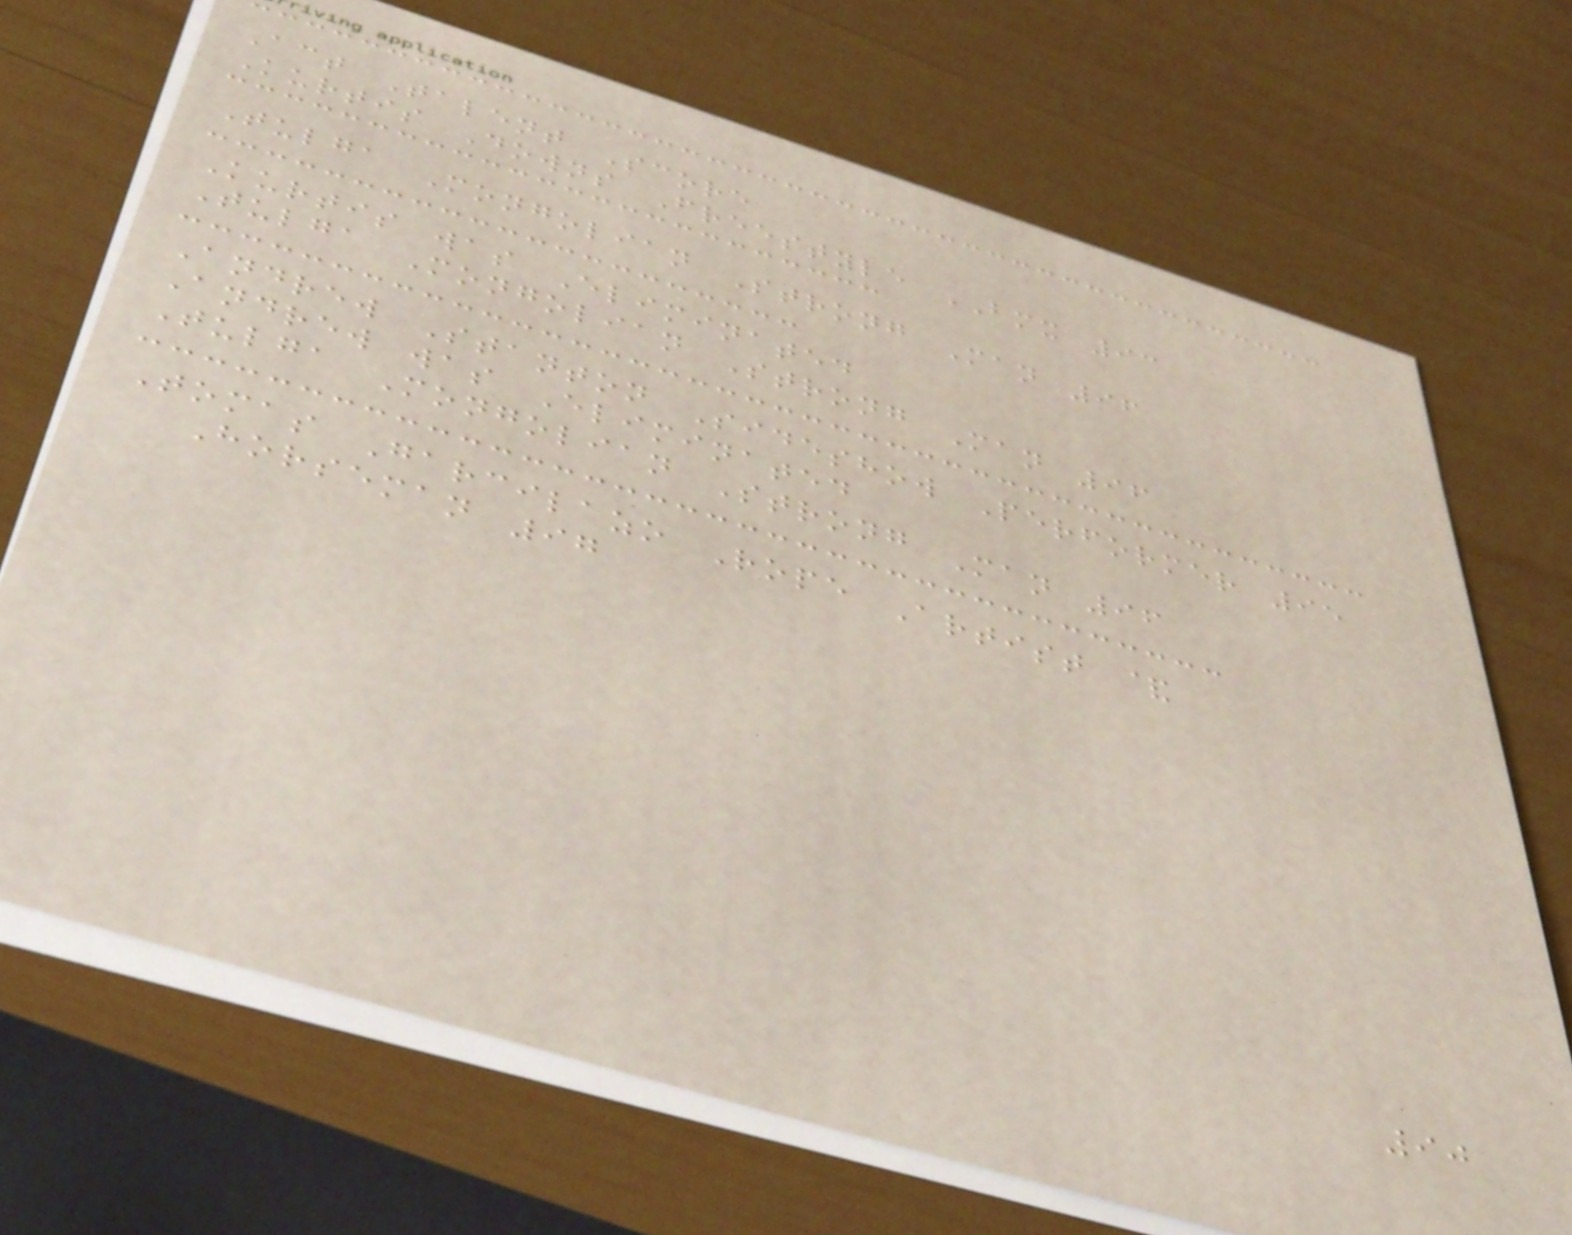Act Talent Score
Kurtis Downs Freestyle BMX 93
Tulga Mongolian Strong Man 96
Kurtis was Eliminated
Tulga Mongolian Strong Man 96
Andrew Stanton Sideshow Performer 95
Andrew was Eliminated
Tulga Mongolian Strong Man 96
Tomas Garcilazo Rope Artist &
Horseman 97
90
